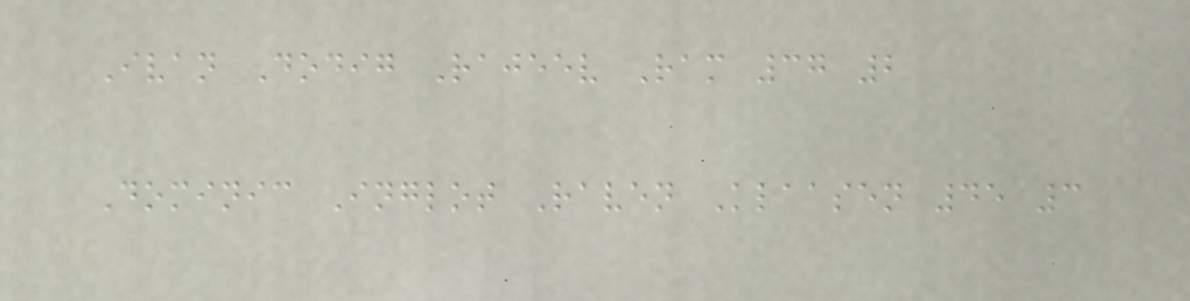Ivan Dodig Rajeev Ram 37 2
Dominic Inglot Raven Klaasen 45 3
